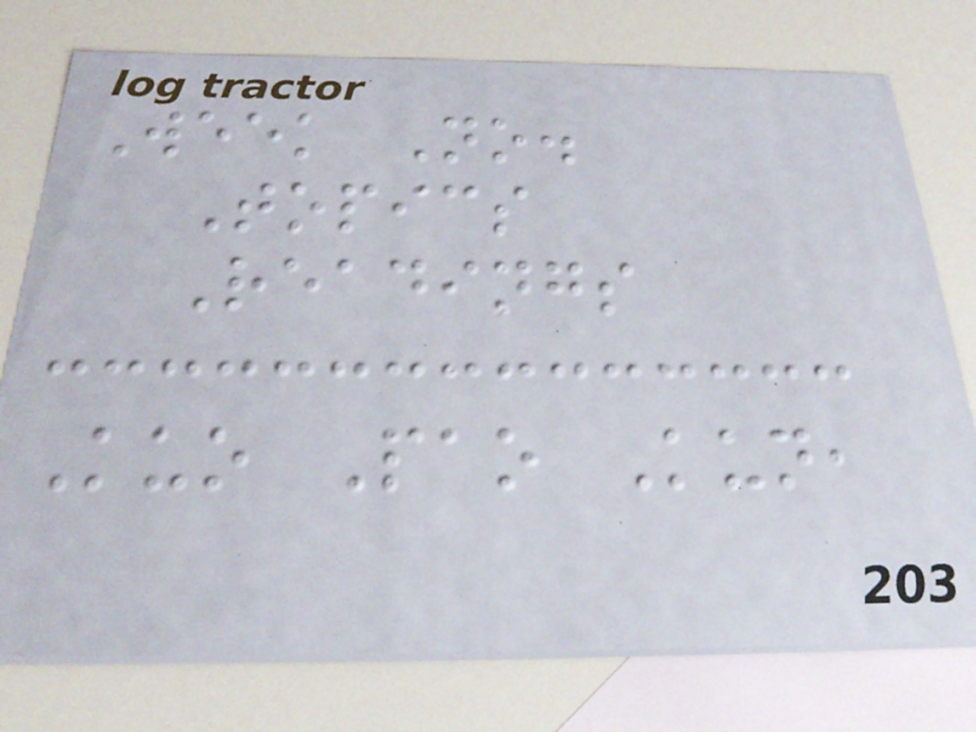Week No.
Topics
Readings
Kuo Pao Kun,
